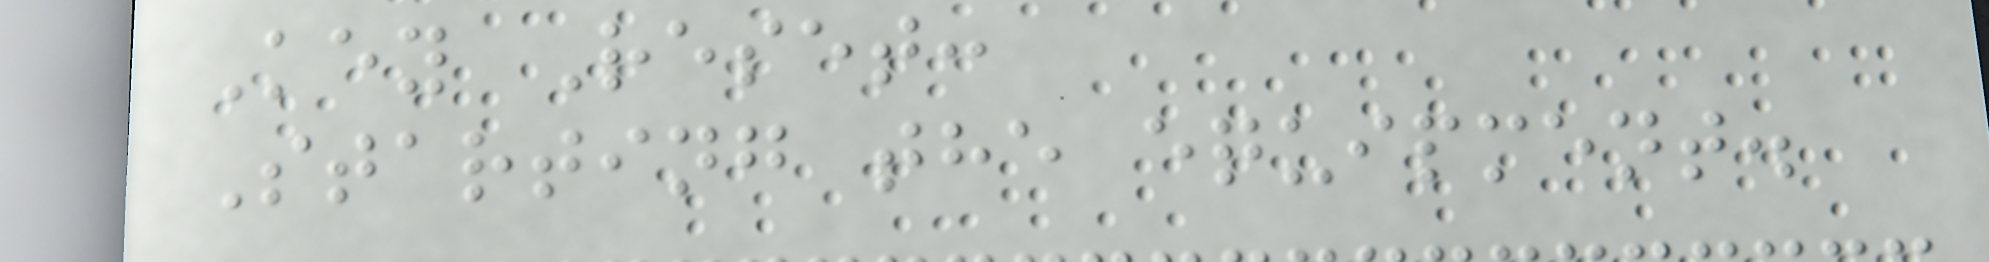Key Reset:
Starting the equipment.
